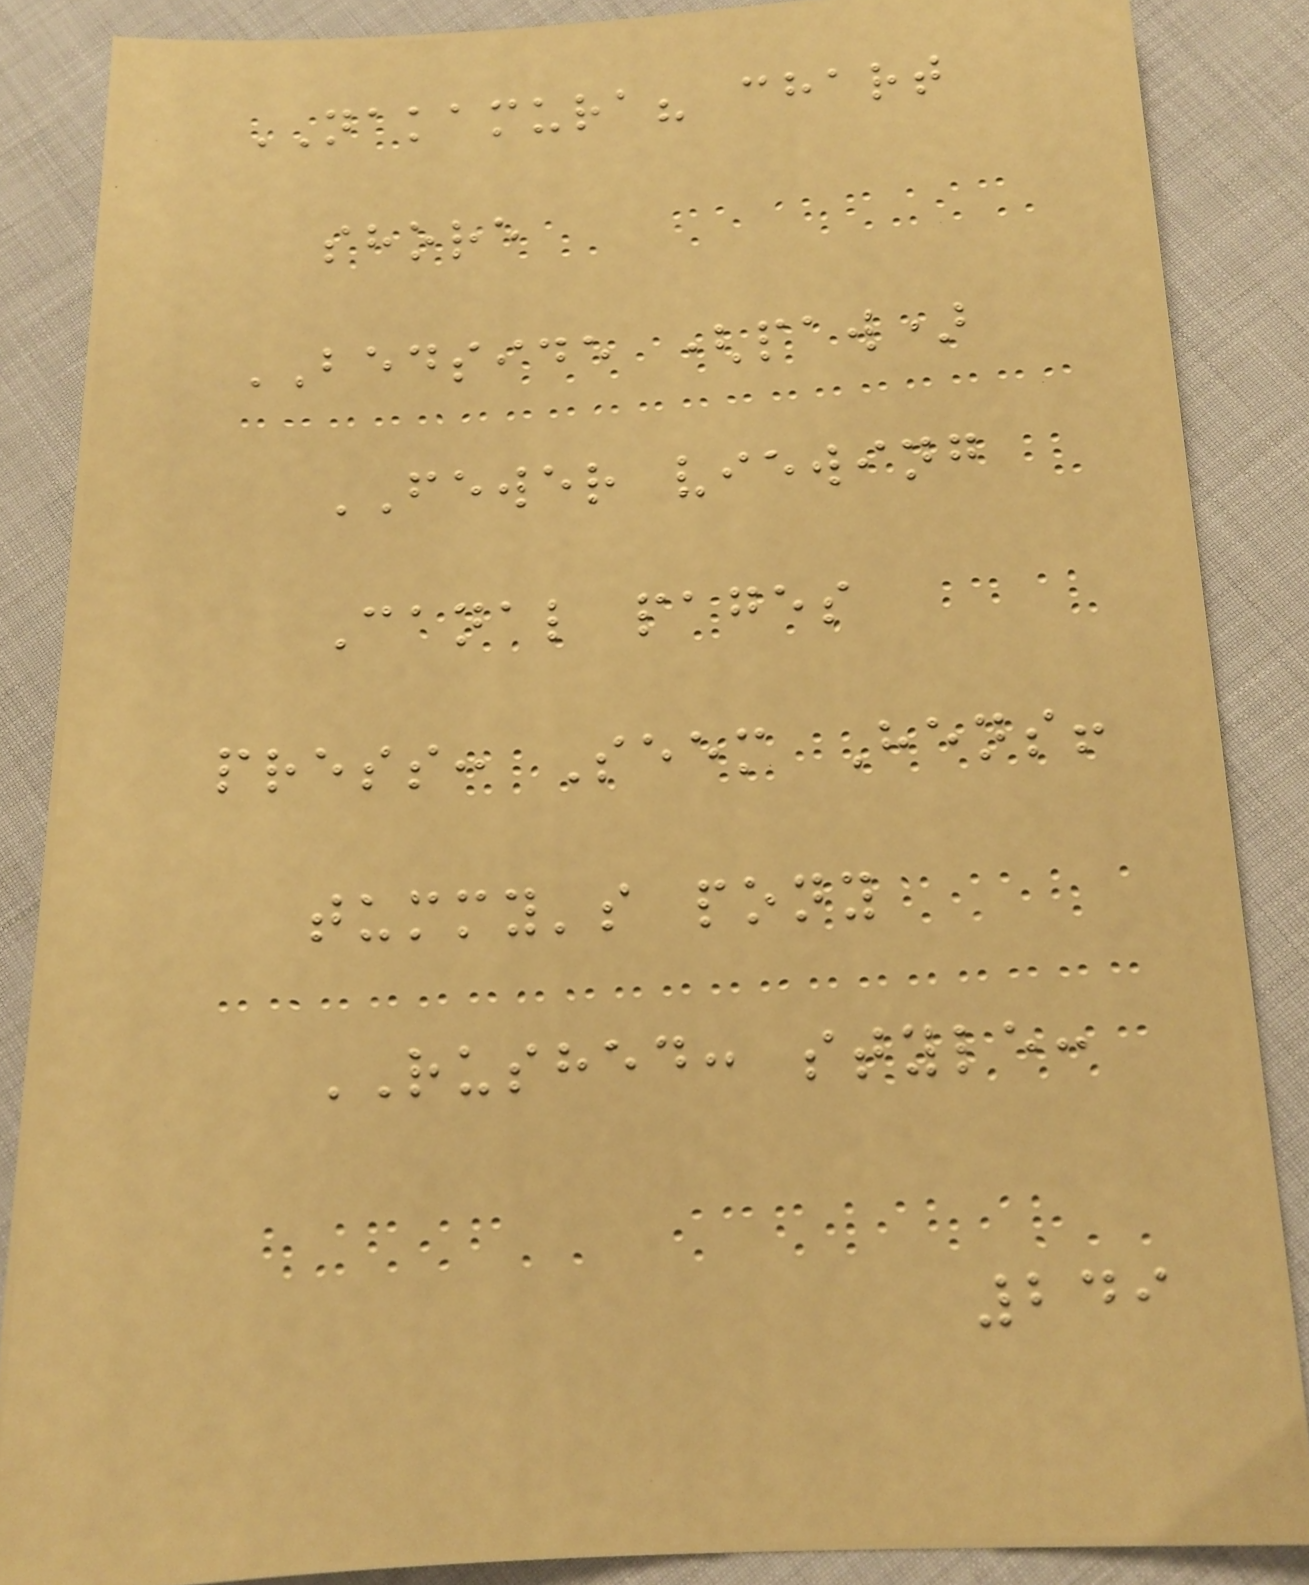NAKAMURA? chart
shore
BEDSIDE (paw)
FEWER viewing
Canal pages
press: Seem Hens!
tummy's pony
RUSHED: style:
249
